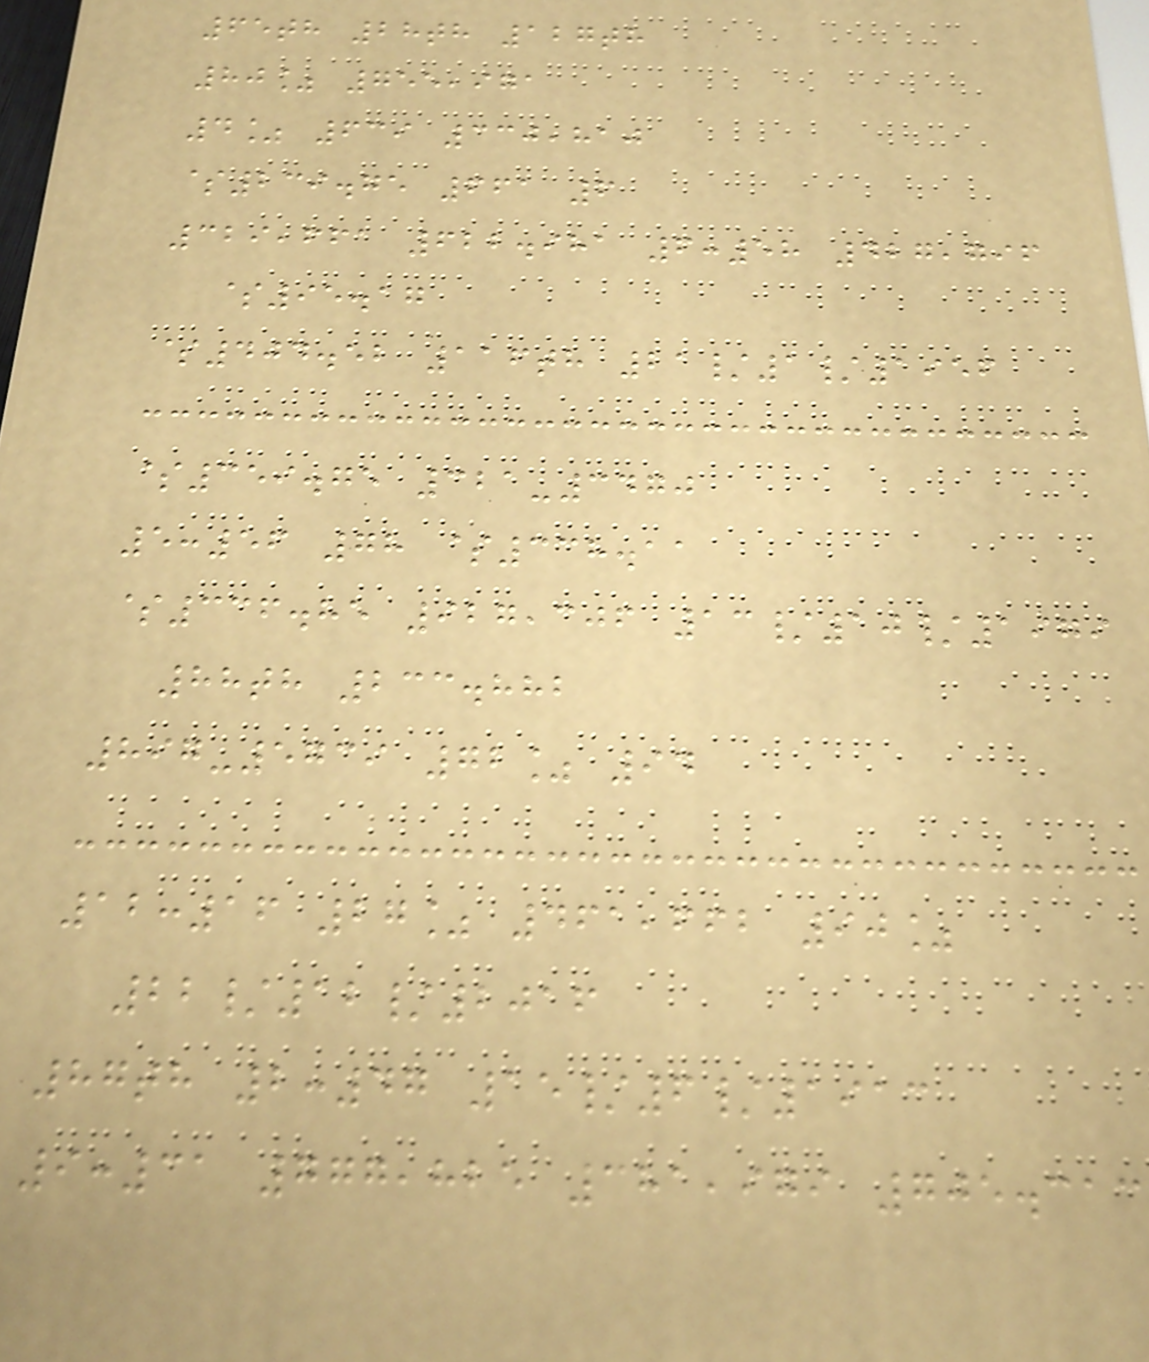65th 28th 127th
80% 755,971
4% 639 330,810
$239.75 661 6
329,661 622.981 6:58 427,796
$95.17
$404.52 116th 21/1/1956
$359.75 321-3470
5:56 78 $338.11
$336.85 927,306 13/10/1979
88th 233.882
897-5739 72% 94
12:16 27% 461,662 90%
22/12/2016
87th 2:47 15/6/1913
9:31 777,825 381,979 705.313
